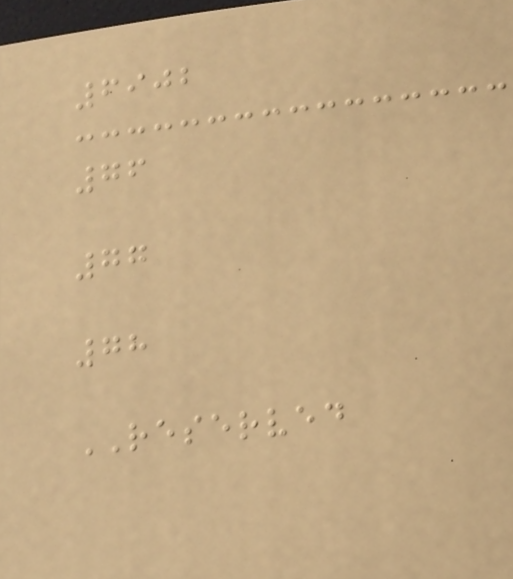6902
76
77
78
RESERVED
